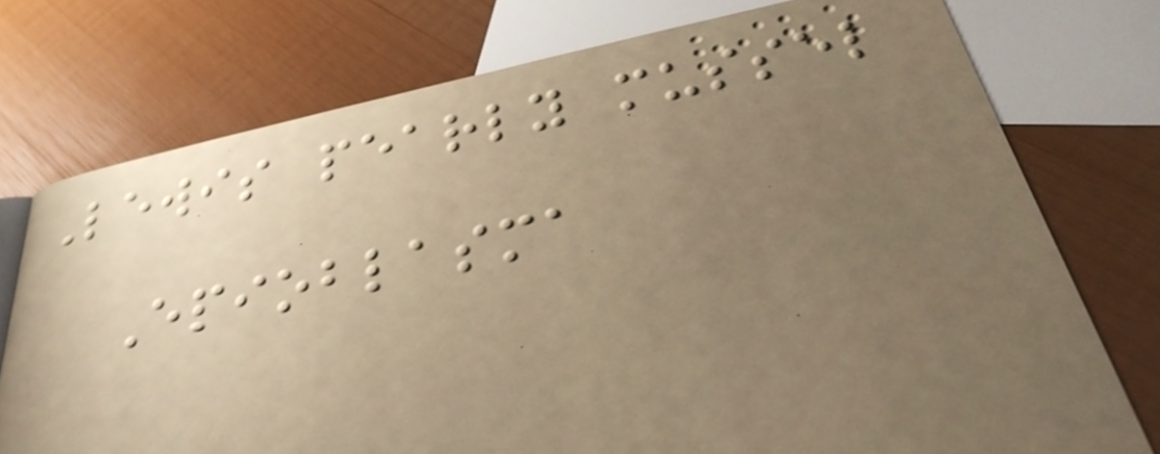Lewis pearly mussel
Epioblasma
